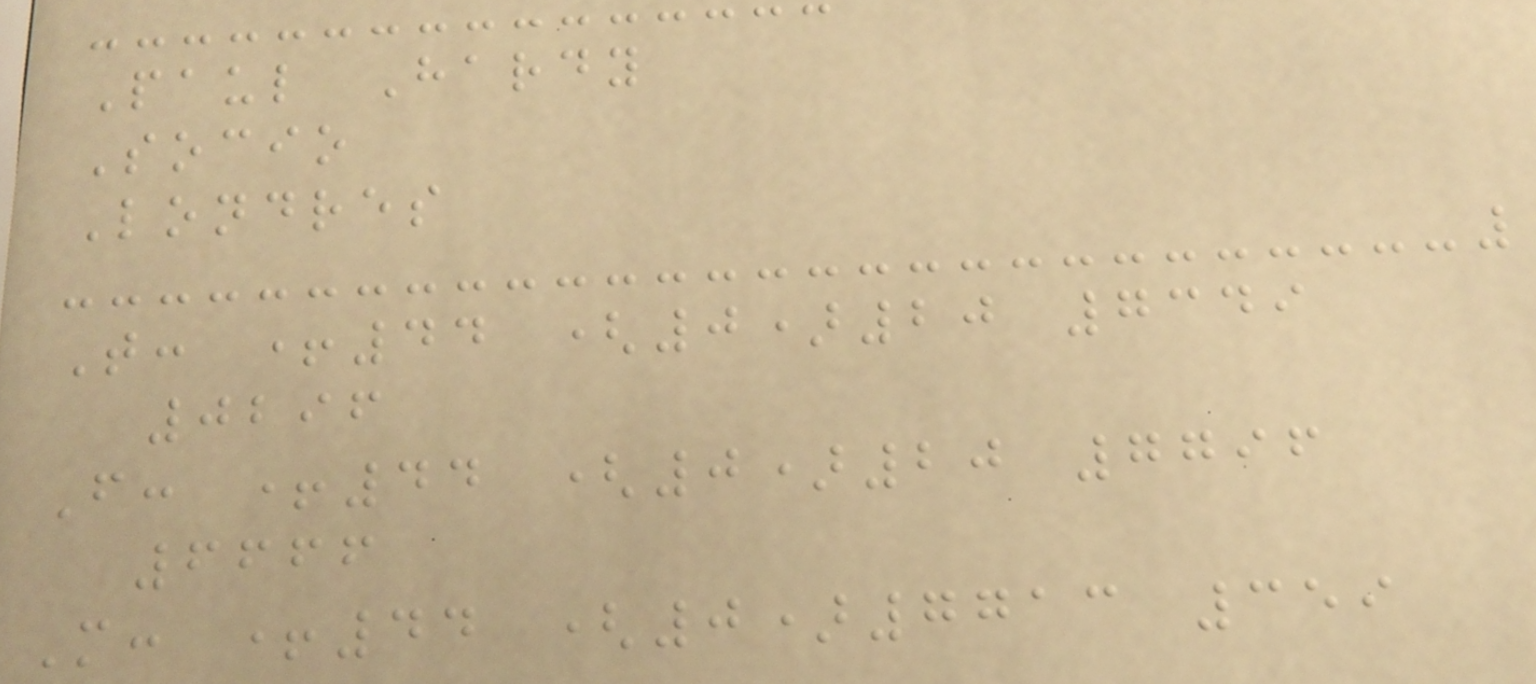Paul Hardy
Socio
Londres
T: +44 (0)20 7349
0296
F: +44 (0)20 7796
6666
M: +44 (0)7713 359
